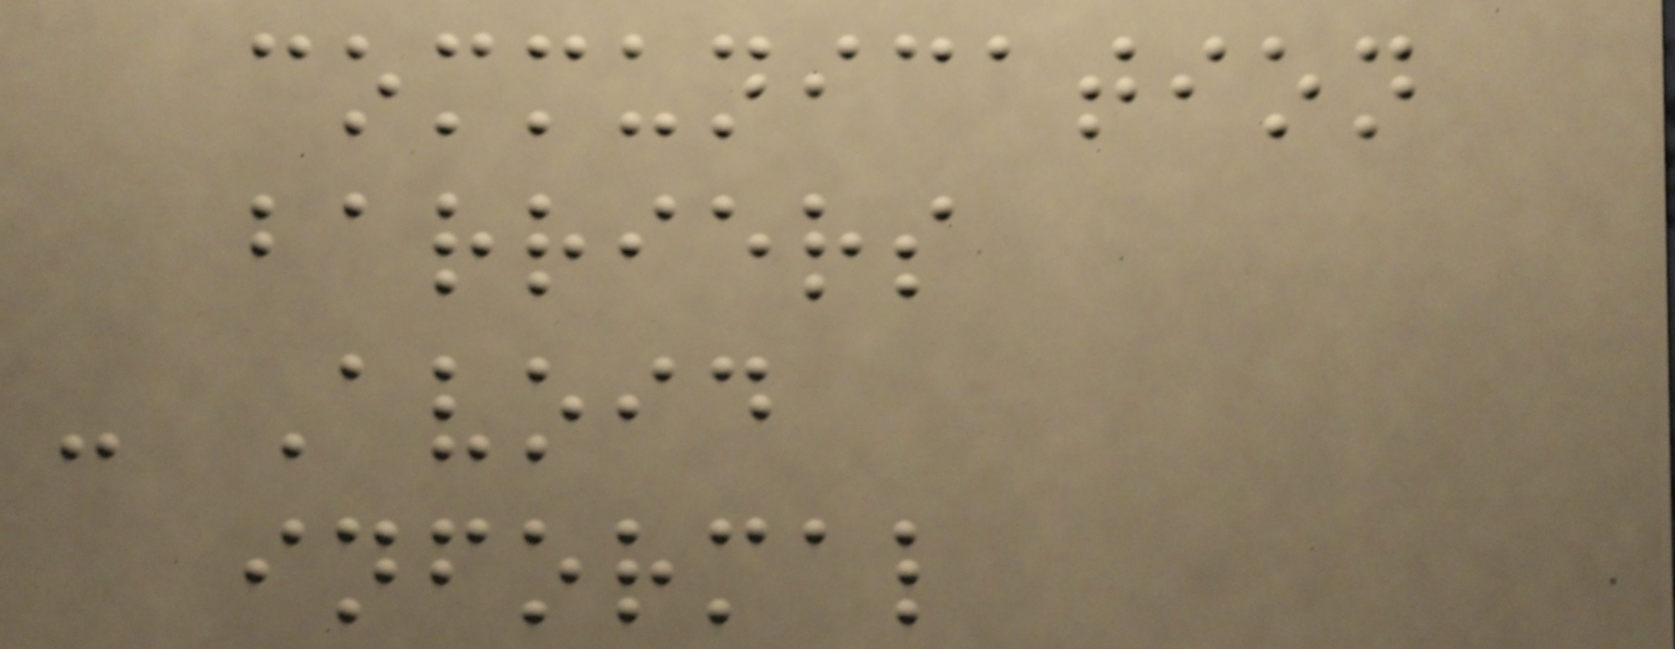communication
barriers
- Avoid
informal
